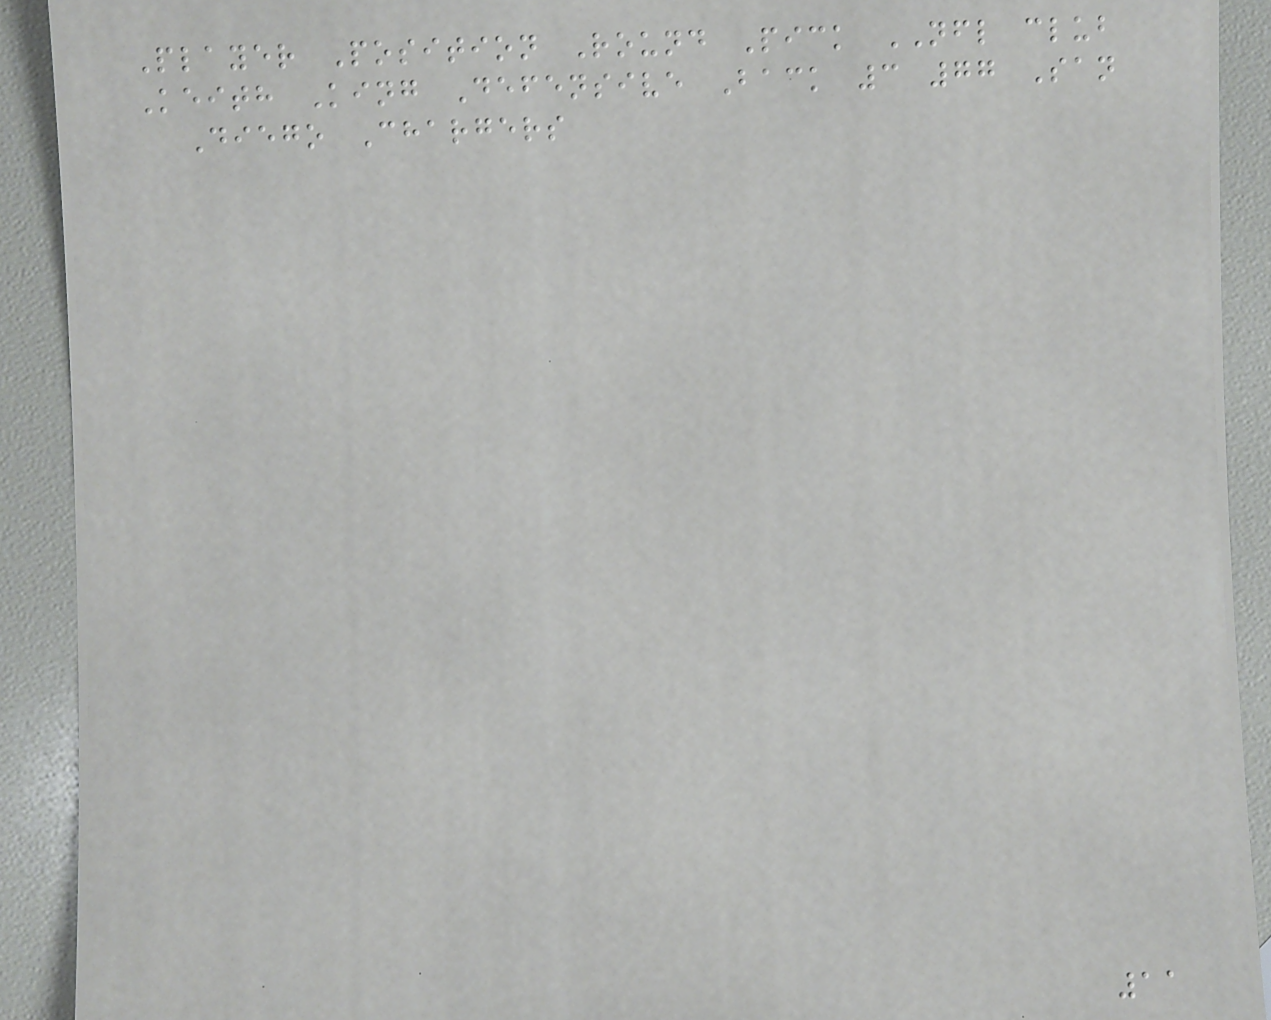Player Position Round Pick NFL club
Keith King Defensive Back 3 77 San
Diego Chargers
11
